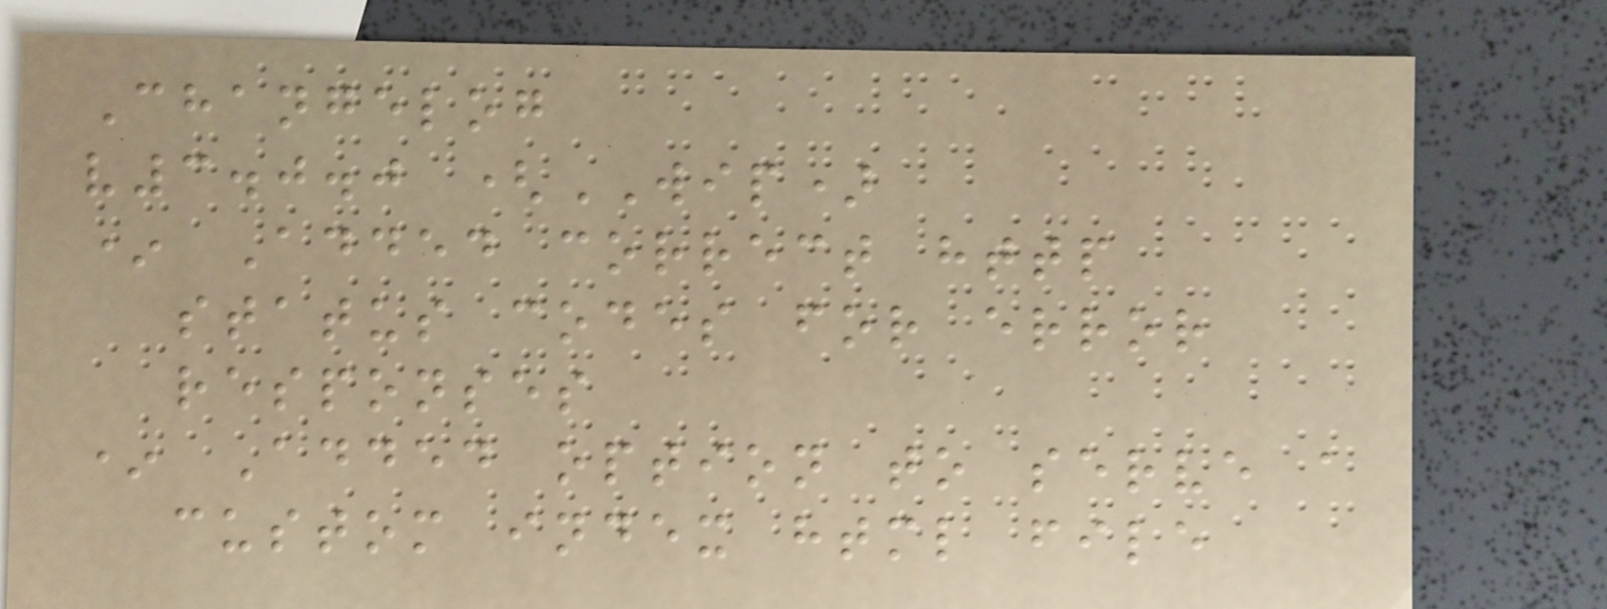Changelog
v3.0.0 (WIP)
* Added correct http
status codes for error
responses
* Added option to serve a
custom index html file
